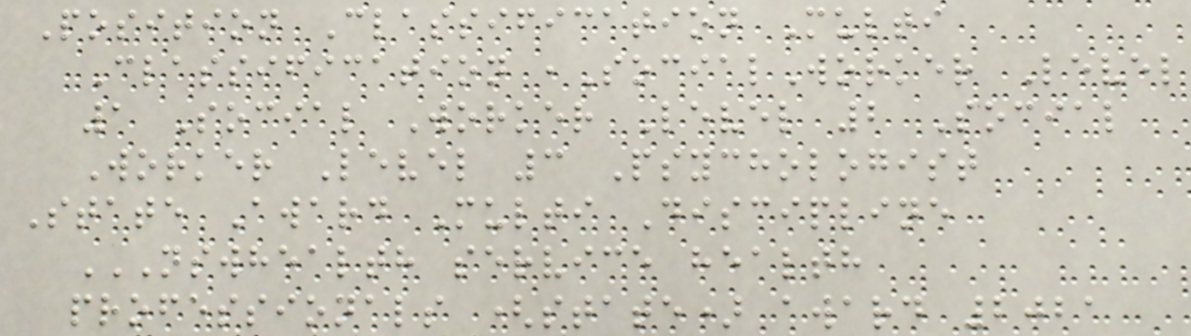Position Classification Multi
Classification ,SocialWorker Level
1 Social Worker Level 2 Social
Worker Level 3 Psychologist
State Award Multi Discipline
NSWHEALTH SERVICE HEALTH
PROFESSIONALS (STATE) AWARD 2021
